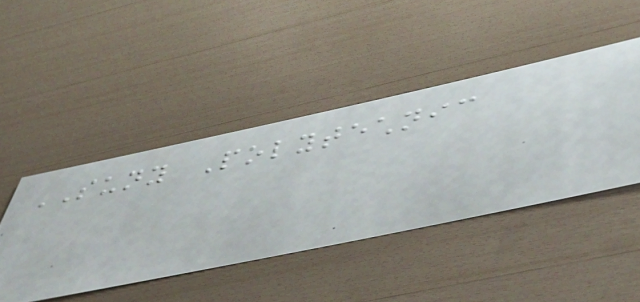SUNY Polytechnic
